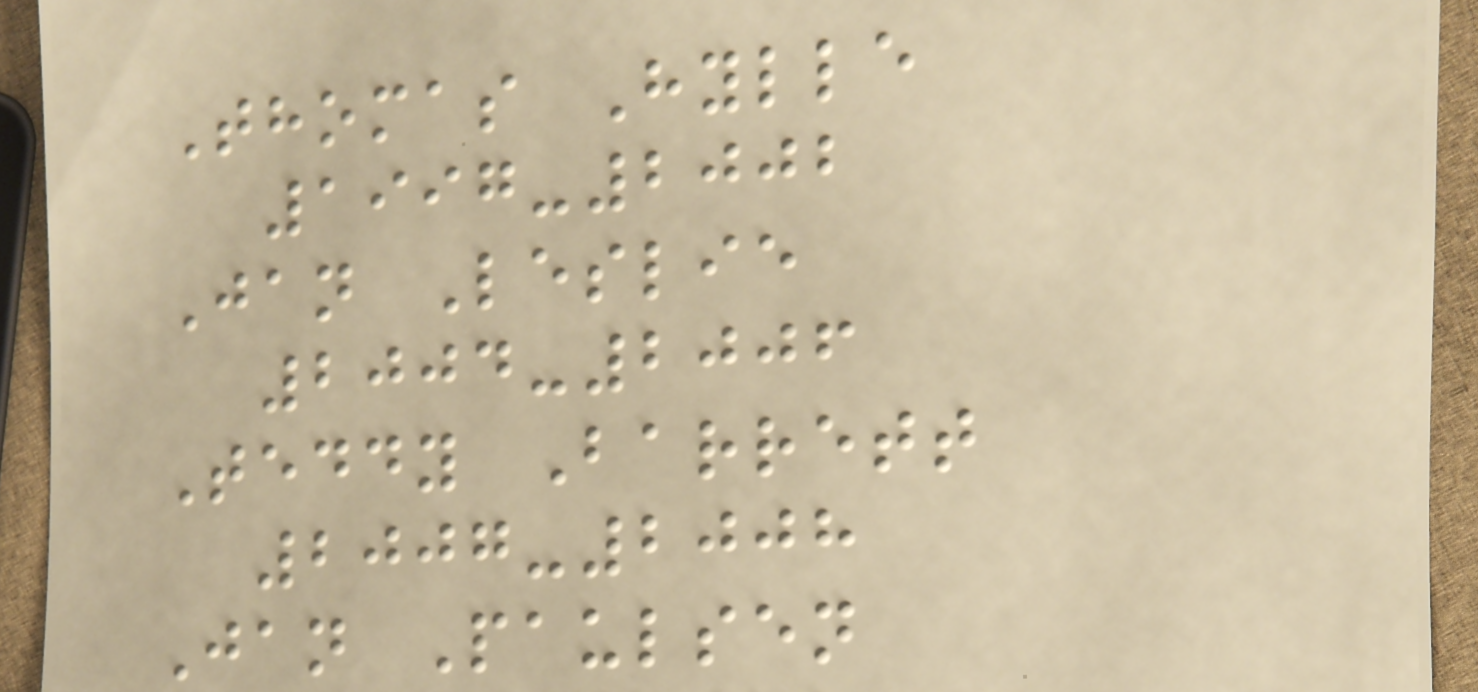Thomas Hylle
1997-2002
Jan Leslie
2004-2006
Teddy Barrett
2007-2008
Jan Paulsen
